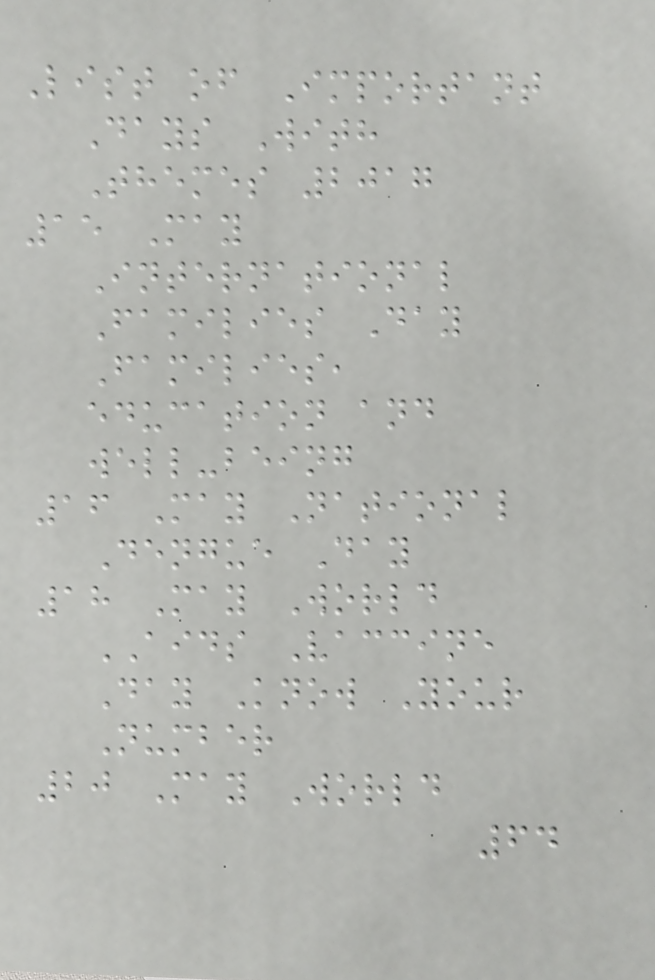List of Important
Days With
Themes 2017
15 May
International
Families Day
Families,
education and
well-being
16 May National
Dengue Day
18 May World
AIDS Vaccine
Day Know Your
Number
20 May World
64
